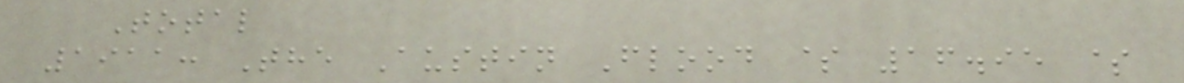Total
1911: The Austin Flood $ 16.95 $
